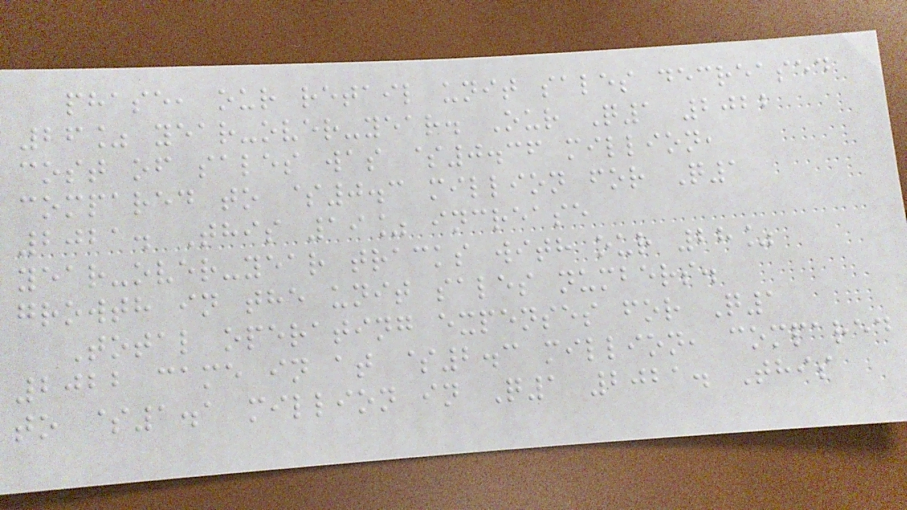phase, our retail unit sales decreased
26% year-over-year. Our Q1 2022
cost of sales was $0.36 million,
compared to $0.3 million for Q1
2021. This 19% increase
year-over-year tracks with our 28%
growth in the unit sales numbers.
Total operating expenses for Q1
2022 came in at $2.3 million, compared
to $1.1 million in Q1 2021. This
